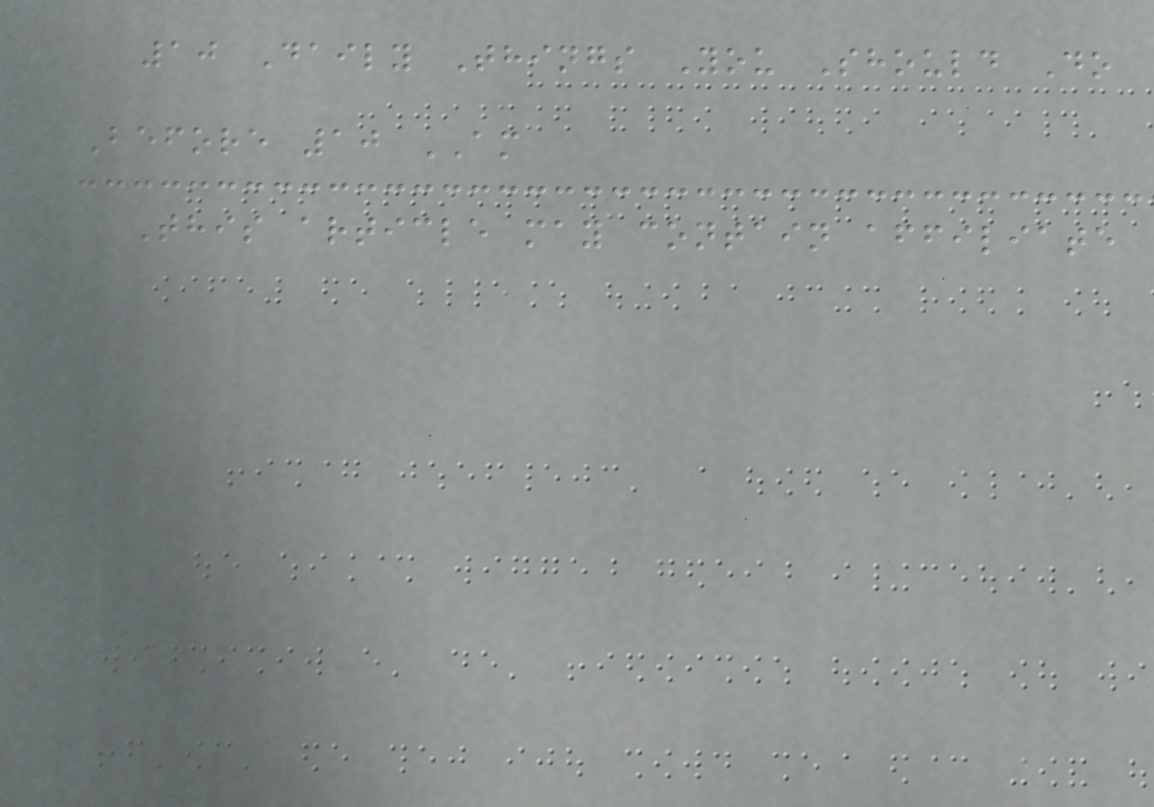10 Daily Things You Should Do
Before 10 AM
This article may contain affiliate
